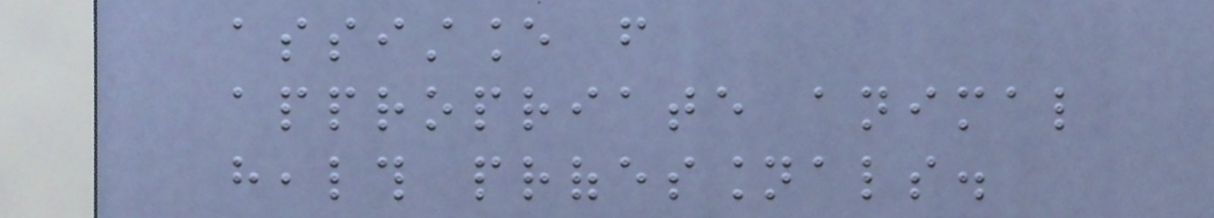assistance from
appropriate animal
health professionals.
